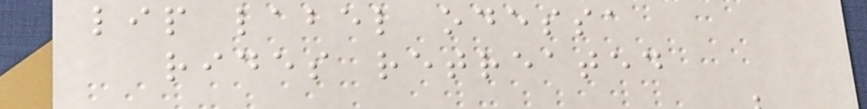lip label odessa
rides retreated
